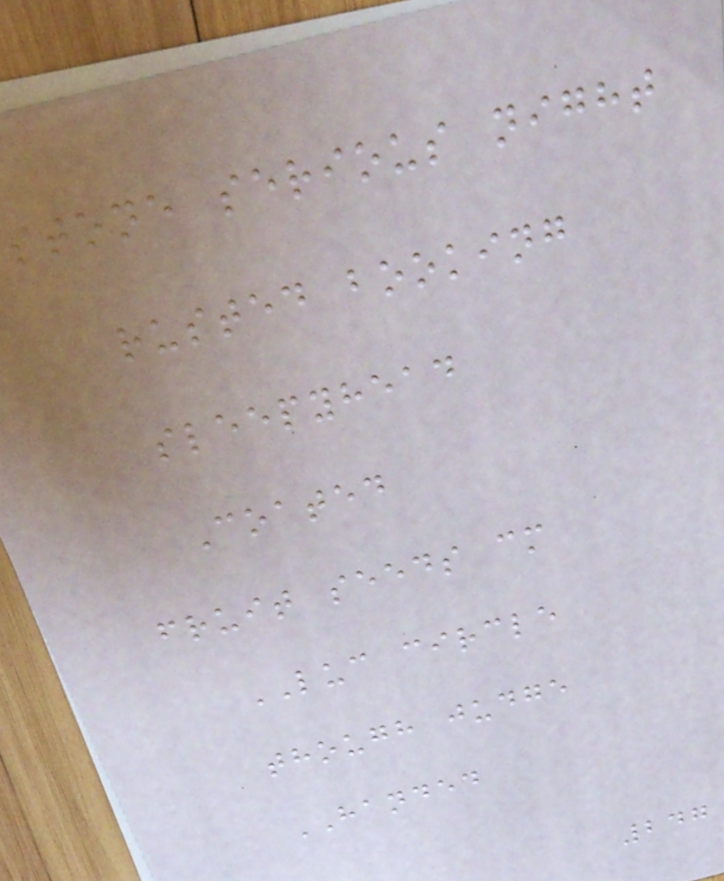stone serious night
rusted booking
sleepyhead
Coated
fruit seeds cm
LUC circle
though judge
HANDED
247
